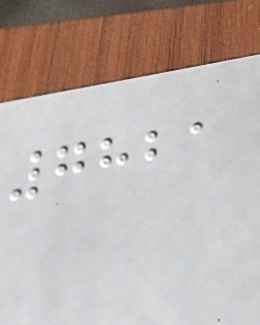7821
